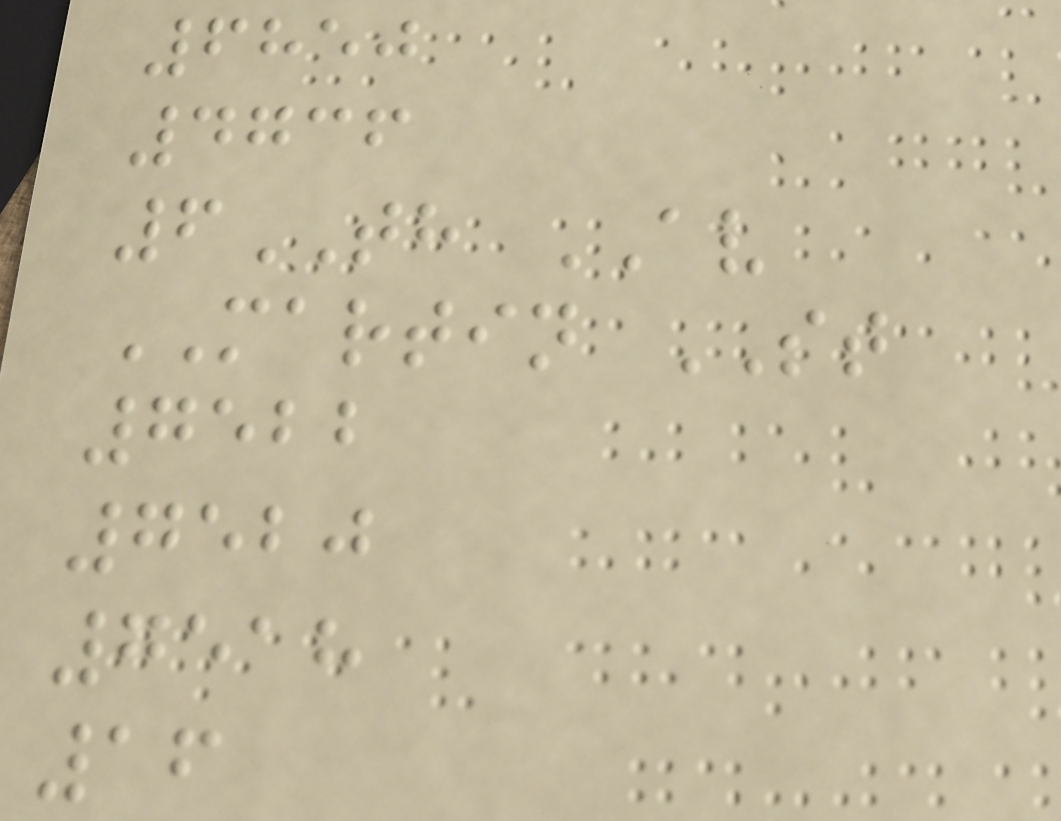6850
4736
6TH AV
MARTIN ST
7522
7520
7518
16
